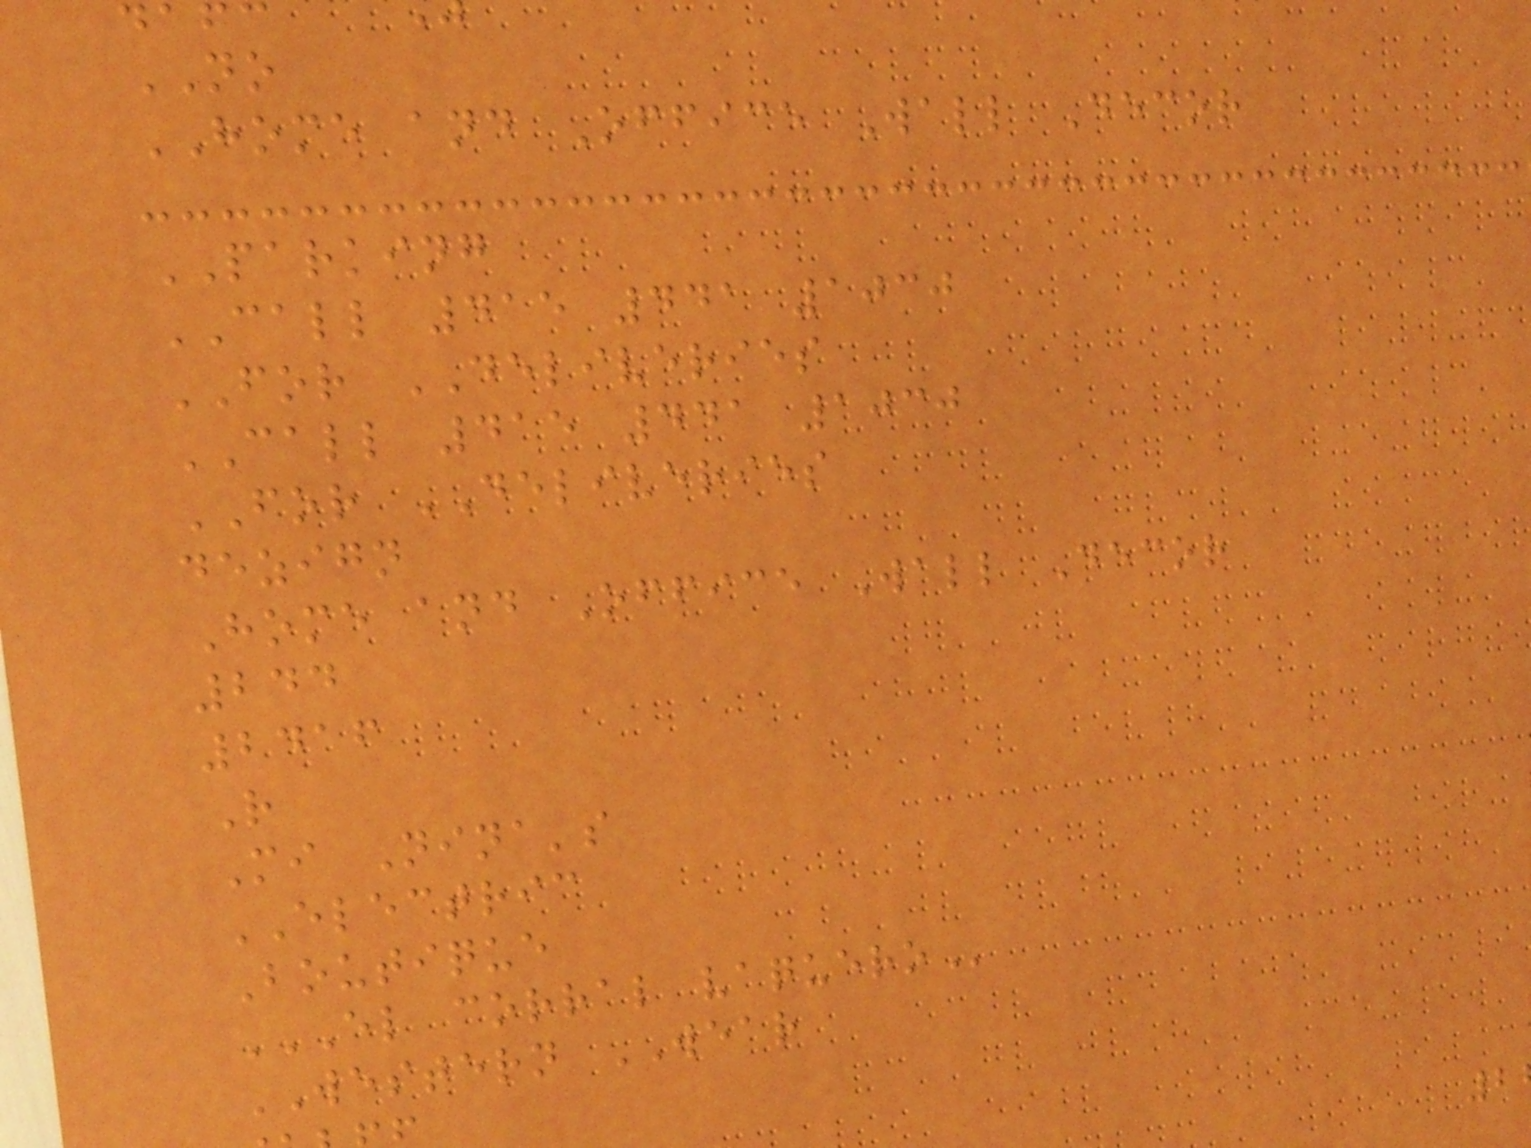NO
HOME and Office Wall Decor
PARKING
CALL 415 441 1030
FOR DELIVERIES
CALL 415 441 1030
FOR DELIVERIES
dezign
Home and Office Wall Decor
244
2416
R
Mi Nina's
ELECTRIC
Boutique
EL CORRAL VAQUERO
WESTERN WEAR
